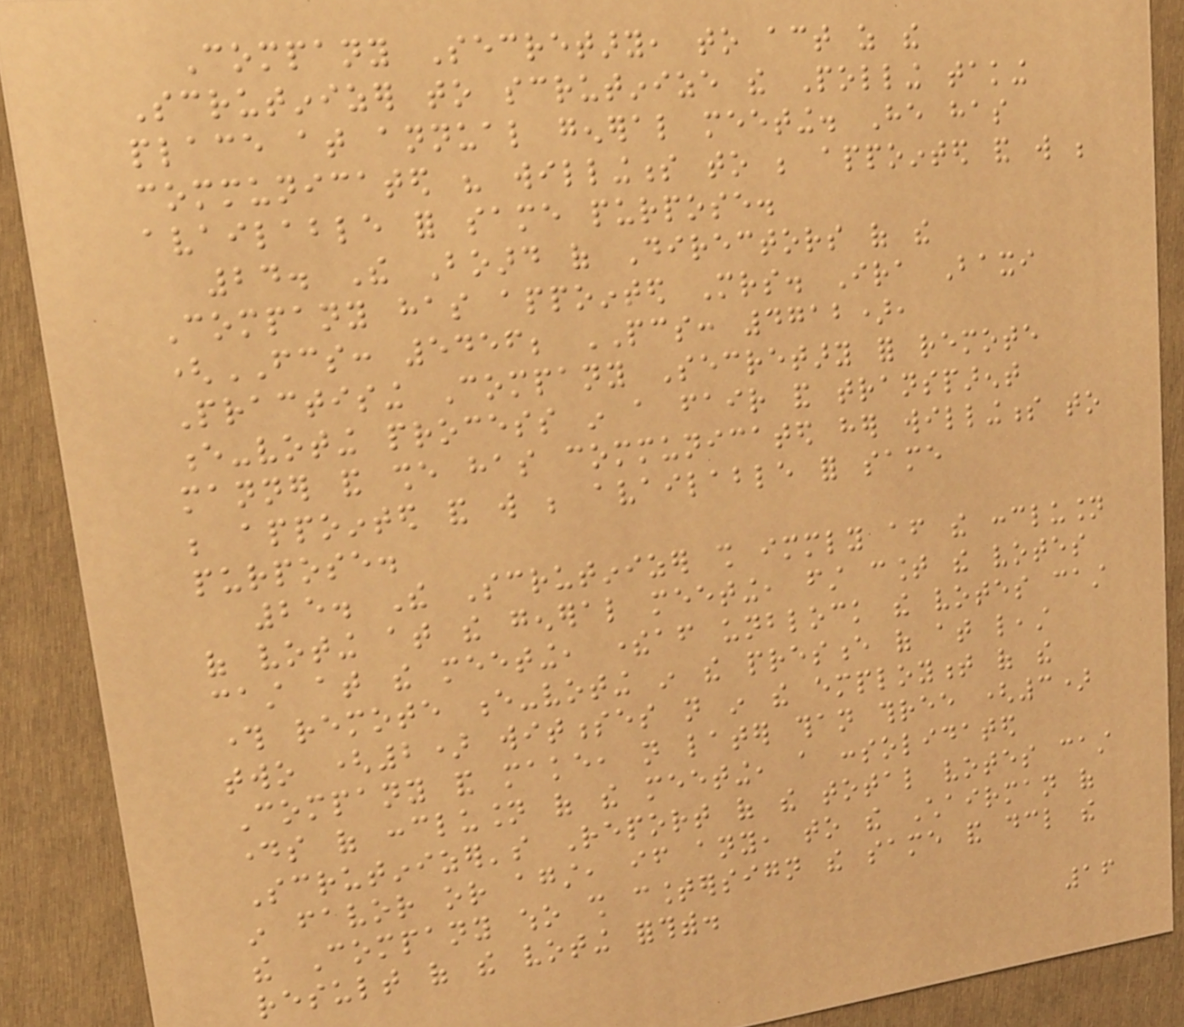Company Secretary, to act as the
Scrutinizer to scrutinize the Polling taking
place at annual general meeting. He has
communicated his willingness to be appointed and will be
available for same purpose.
24. The Board of Directors of the
Company has appointed Mrs. Ira Baxi
(FCS: 5456; PCS: 4712),
Practising Company Secretary for remote
e-voting process in a fair and transparent
manner and she has communicated her willingness to
be appointed and will be available for same
purpose.
25. The Scrutinizer shall immediately after the conclusion
of voting at the general meeting, first count the votes
cast at the meeting, thereafter unblock the votes cast
through remote e-voting in the presence of at least
two (2) witnesses not in the employment of the
Company and make, not later than three (3)
days of conclusion of the meeting, a consolidated
Scrutinizer's Report of the total votes cast
in favor or against, if any, to the Chairman of
the Company who shall countersign the same and declare the
result of the voting forthwith.
16
